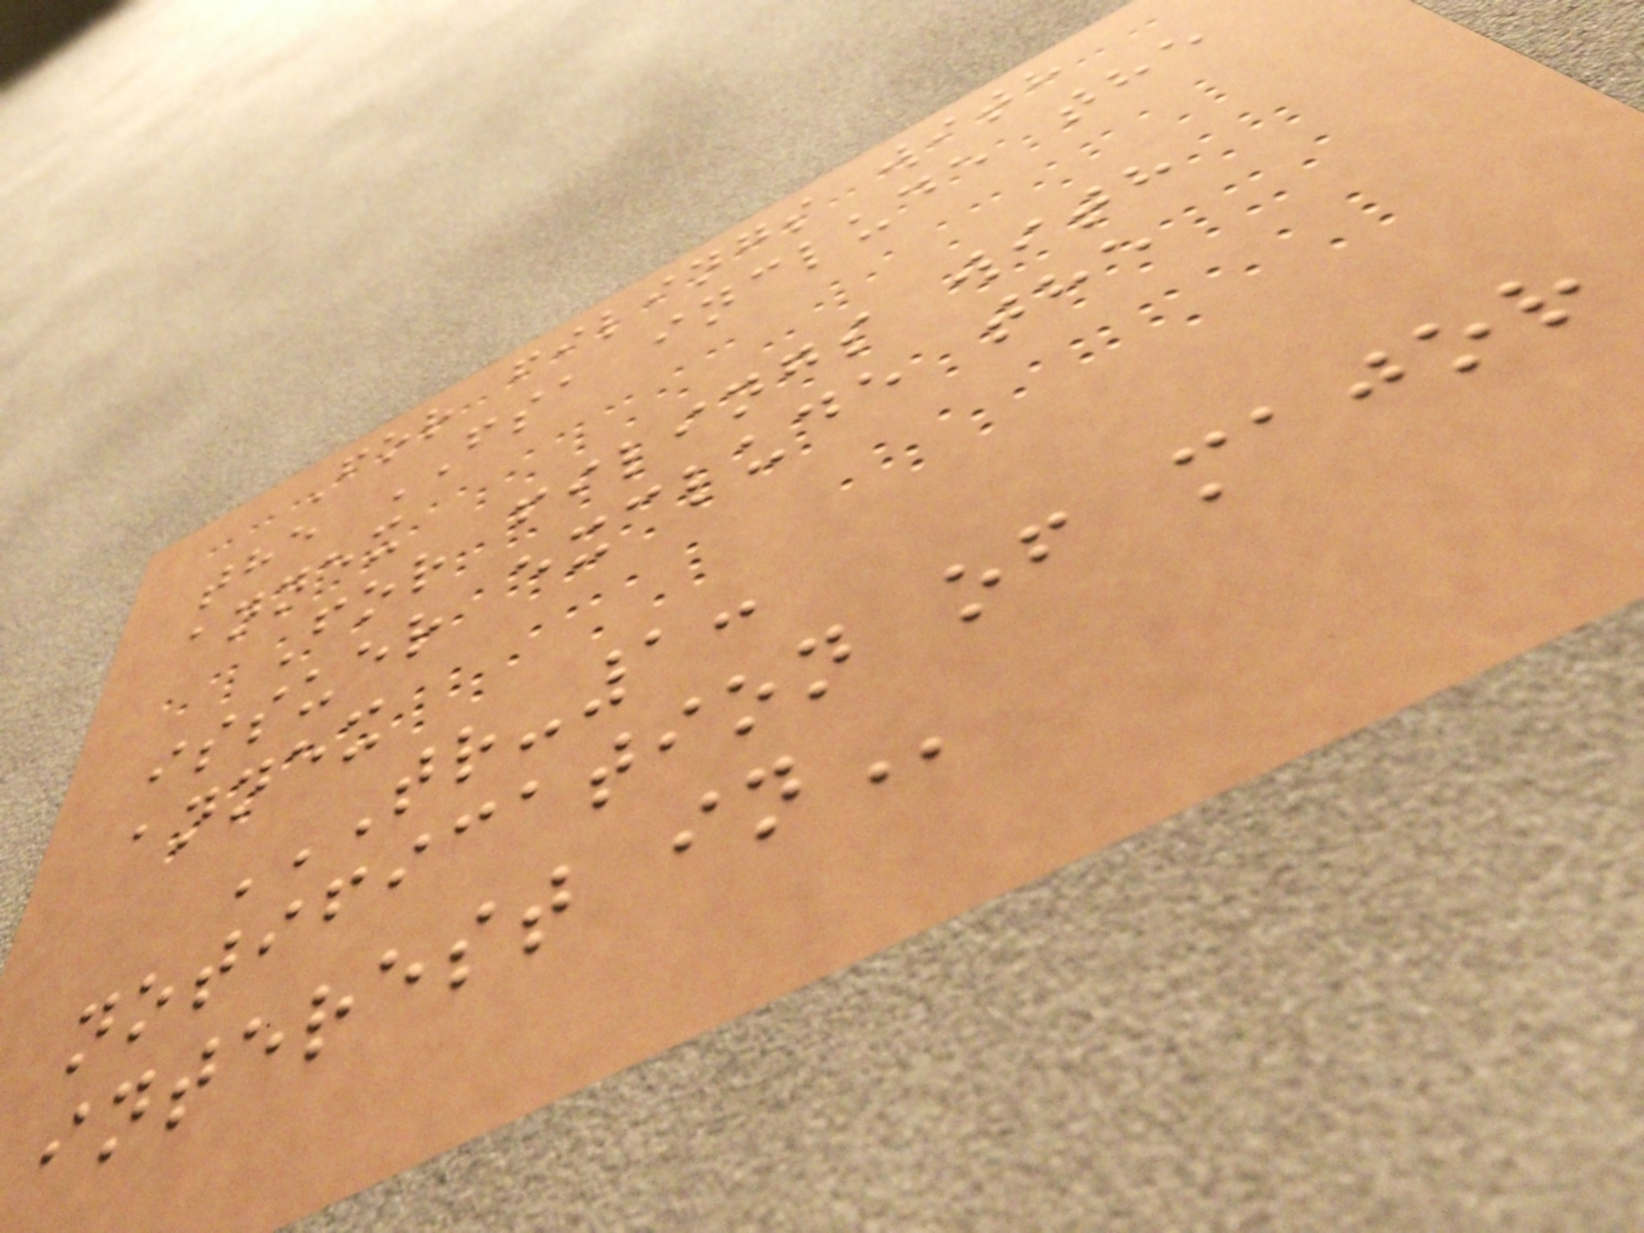For filings with
the FSA include the
annex
For filings with
issuer exclude the
annex
TR-1:
NOTIFICATION OF MAJOR
INTEREST IN
